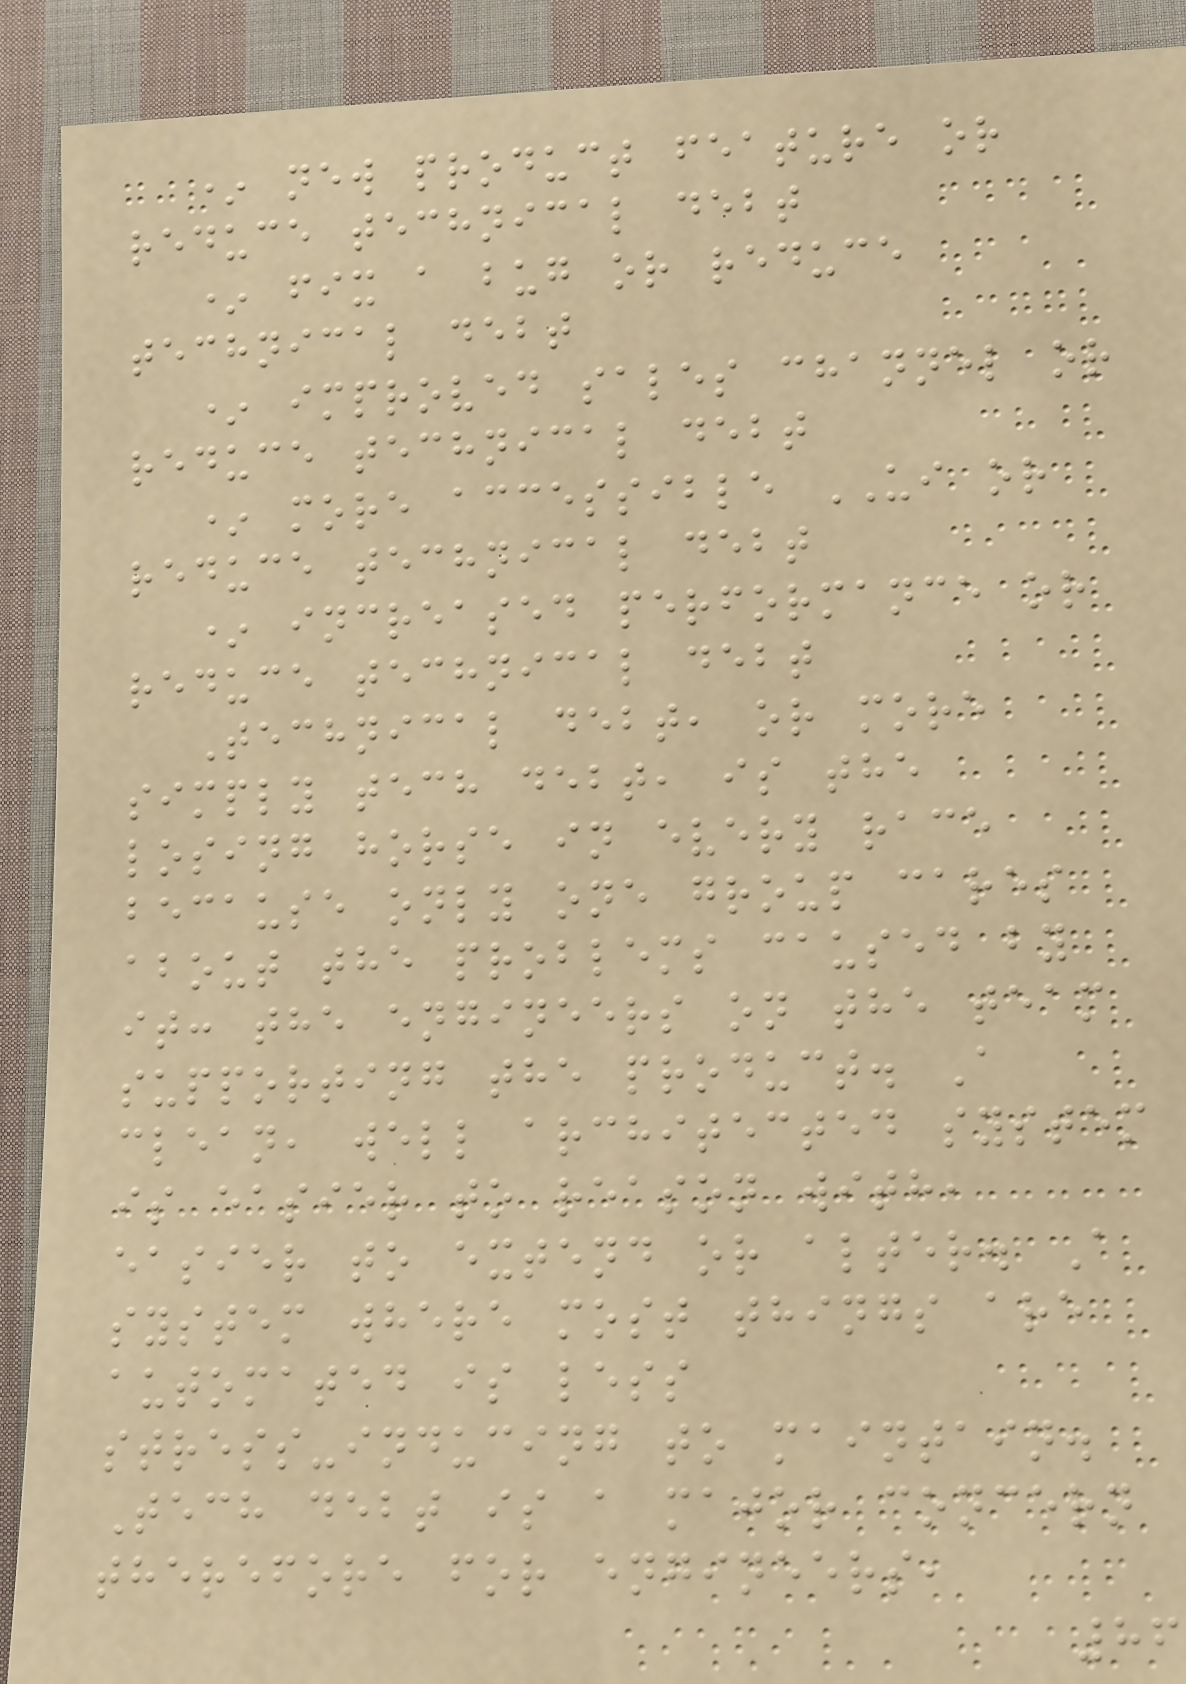* new product feature or
reduce technical debt
* fix a bug or reduce
technical debt
* improved sales channel or
reduce technical debt
* more accessible UI or
reduce technical debt
* increased performance or
reduce technical debt
Technical debt, or more
simply tech debt, is the
losing horse in every race
because only one group cares
about the problems caused by
it: the engineers on the team
supporting the product. A
clean, well architected system
is easier to reason with,
easier to extend or alter. A
system where most things are
automated is less
stress-inducing to maintain.
Tech debt is a major concern
therefore for engineers,
86
